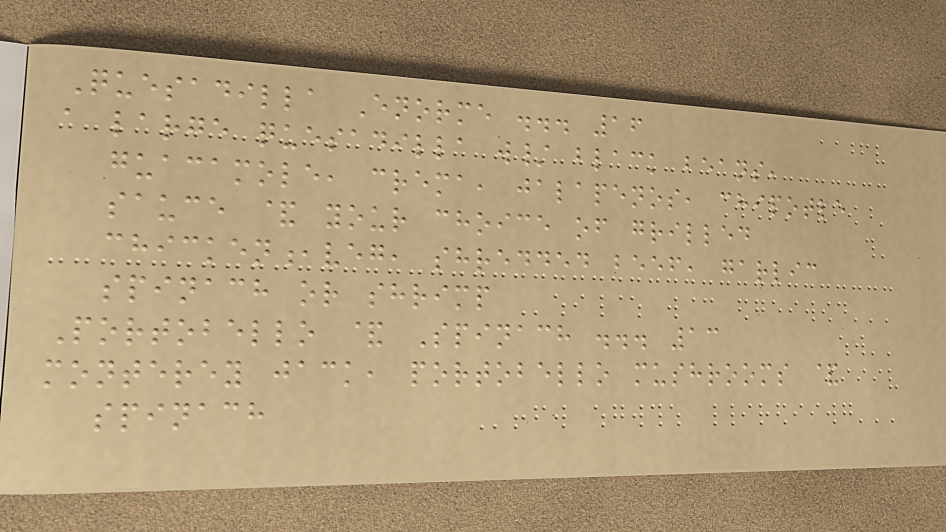Quesadilla Enorme ... 16
a large quesadilla w/ black beans,
guacamole, crema, jalapenos, chipotle
sauce & your choice of grilled
chicken,veg, shredded beef, garlic
spinach or shrimp
Portobello & Spinach ... 13
monterey jack, portobello mushrooms &
spinach
